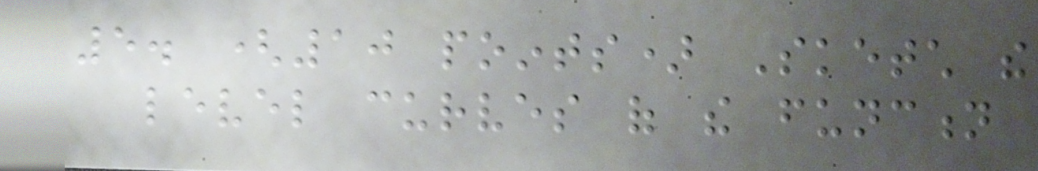5. (10 points) Sketch the
level curves of the function
